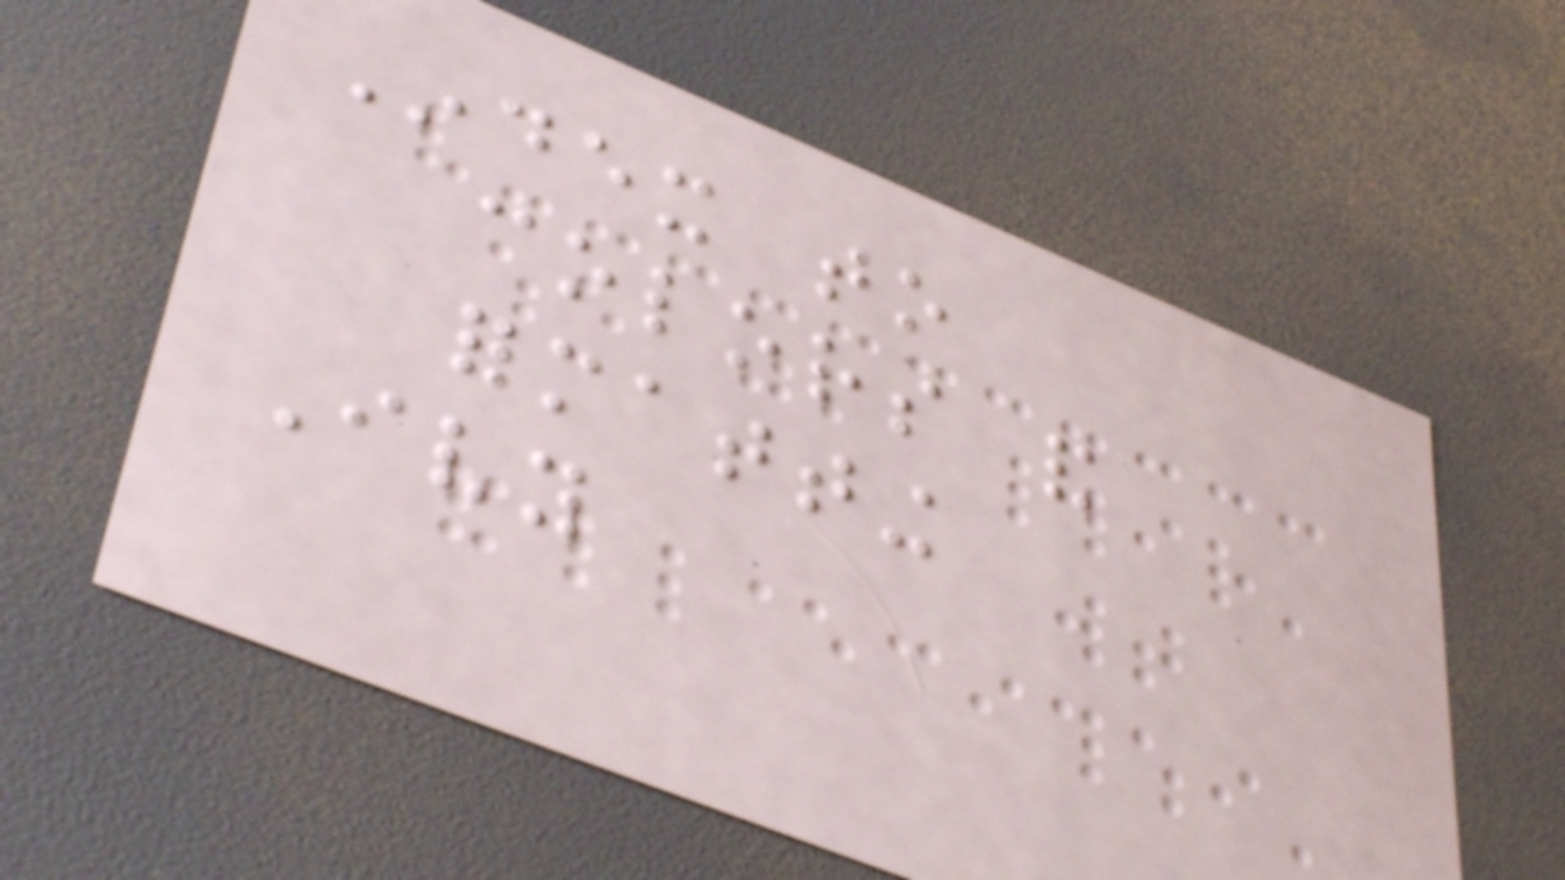Index to
colors and
formatting
Ivy
